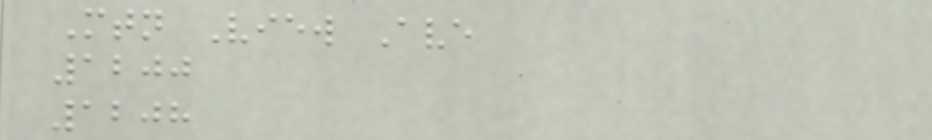Mtn View Ave
1200
1208
